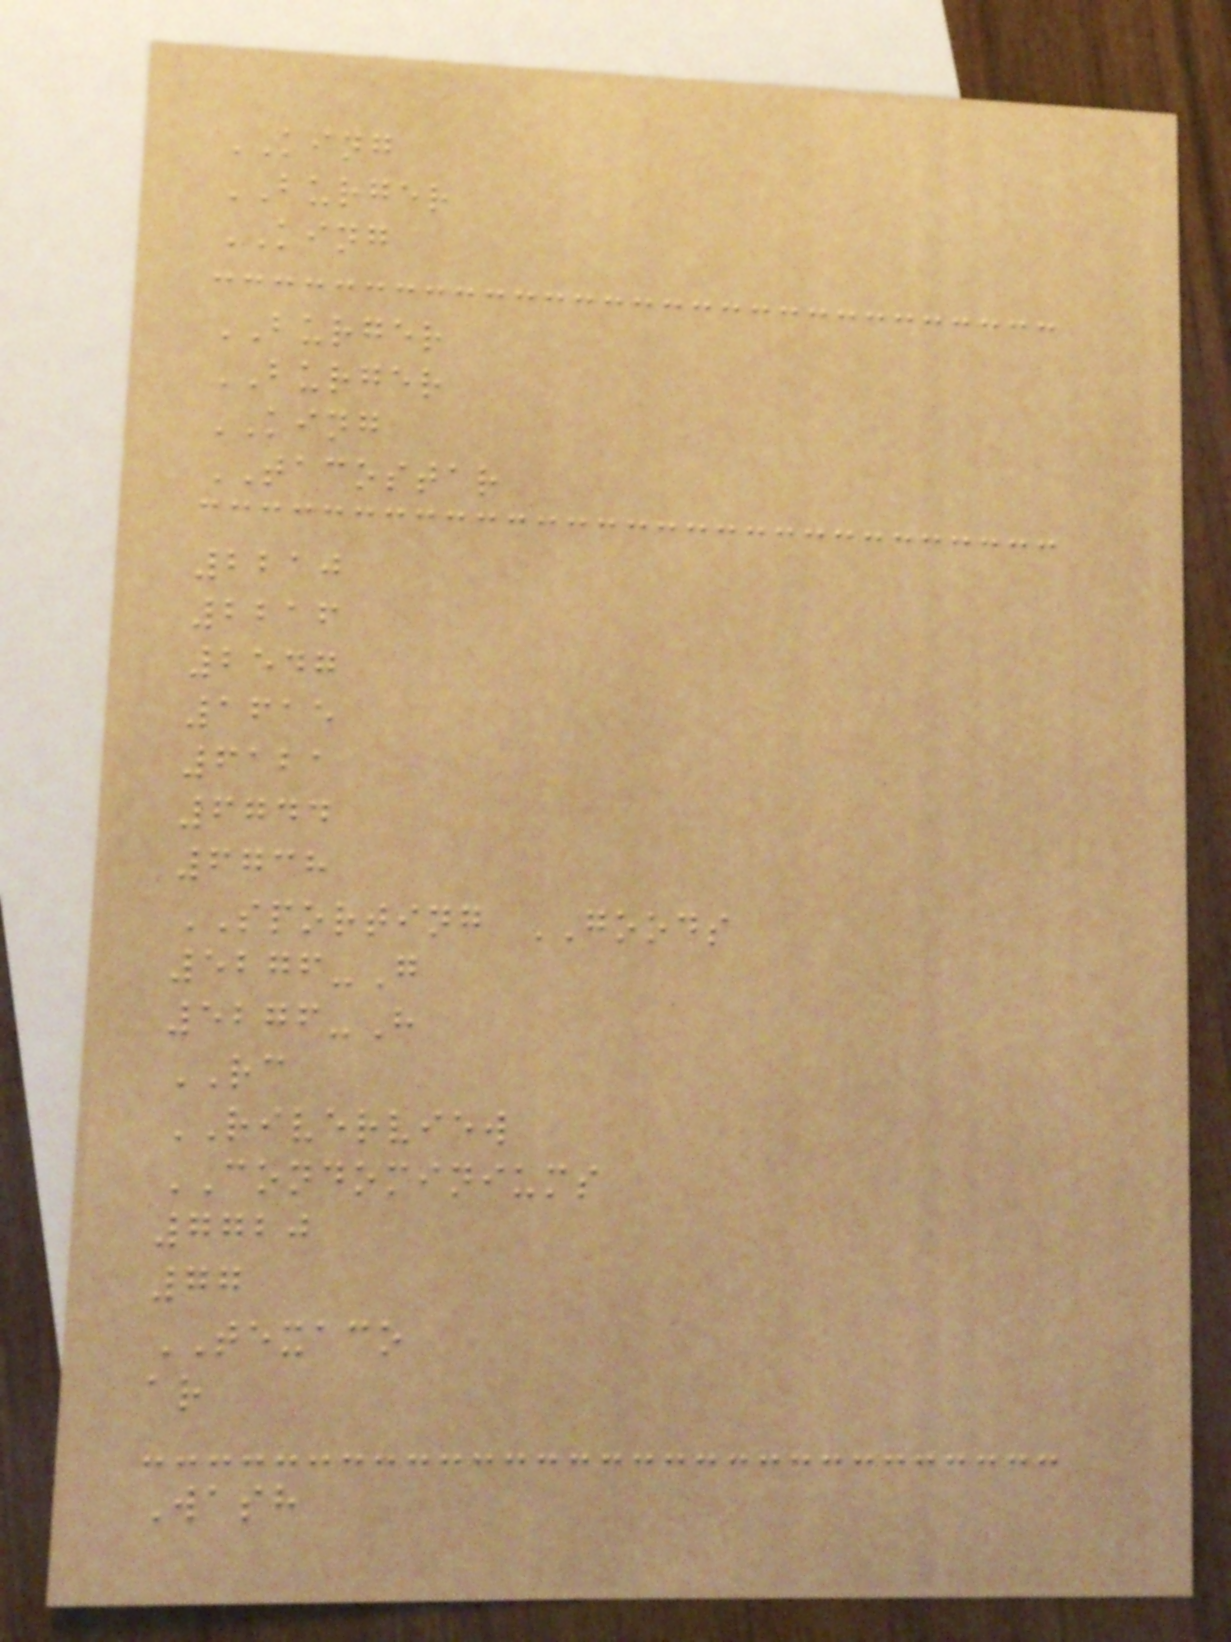KING
BURGER
KING
BURGER
BURGER
KING
TACOSTAR
2210
2216
2547
1615
6121
6744
6738
SPORTING GOODS
5276-G
5276-H
RC
RIVERVIEW
CONDOMINIUMS
7720
77
TEXACO
ar
Wash
